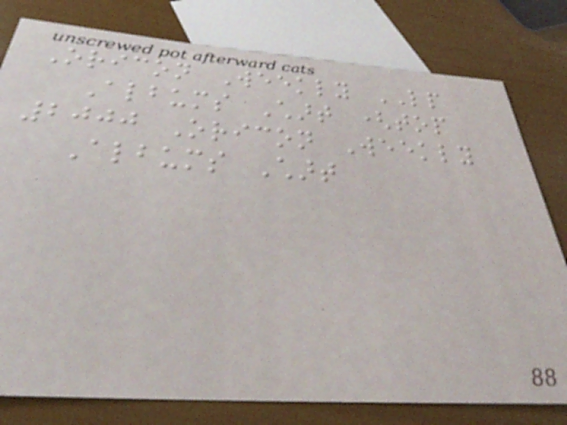Oricon Weekly LP
Albums Chart (top
2000 Oricon Weekly
Albums Chart
